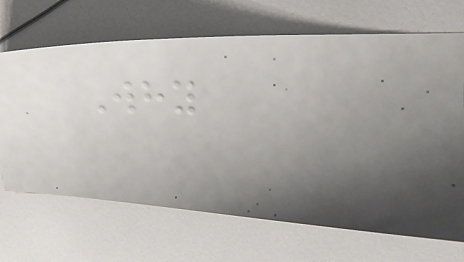Why
